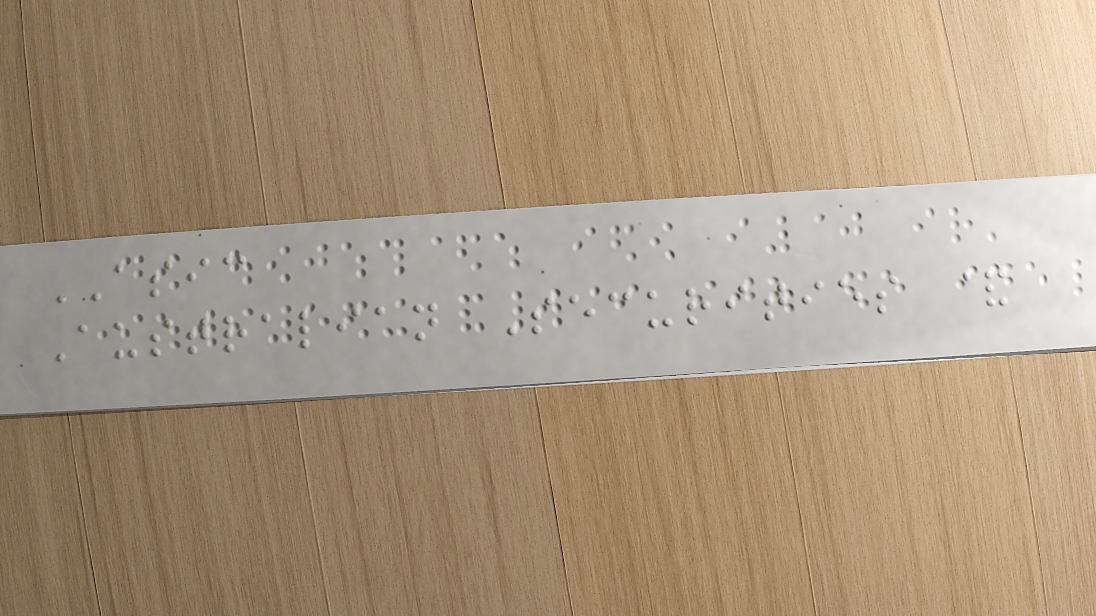ASIC
Australian Securities &
